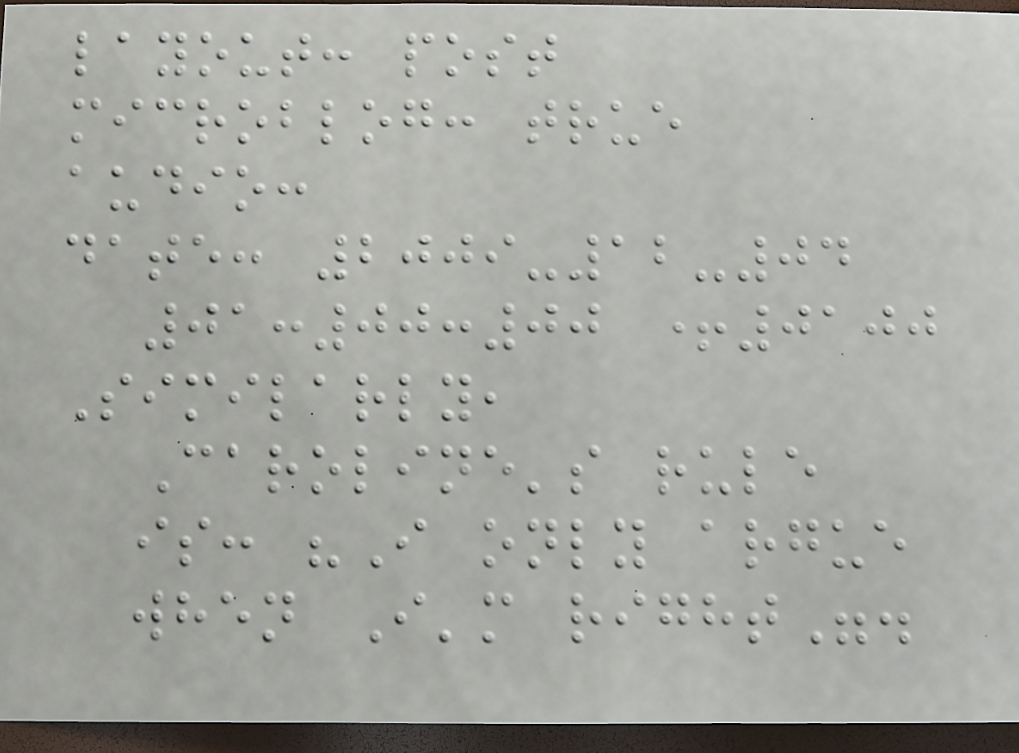layout: post
microblog: true
audio:
date: 2009-12-04
01:00:00 +0100
Similarly,
Caroline's rule
is: "I only argue
when I'm right".
